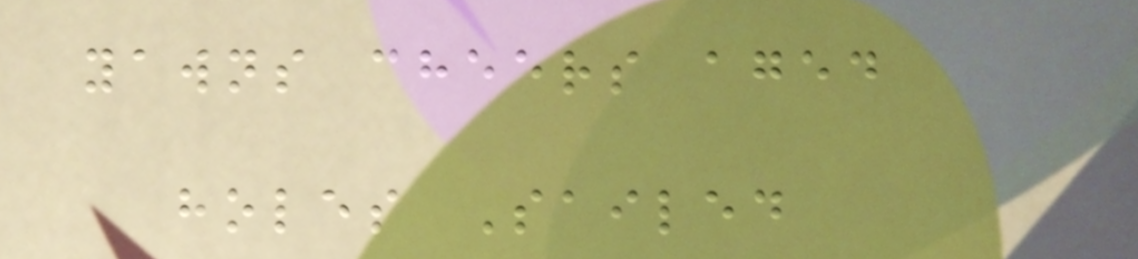yawns cheers aged
holes Sailed
